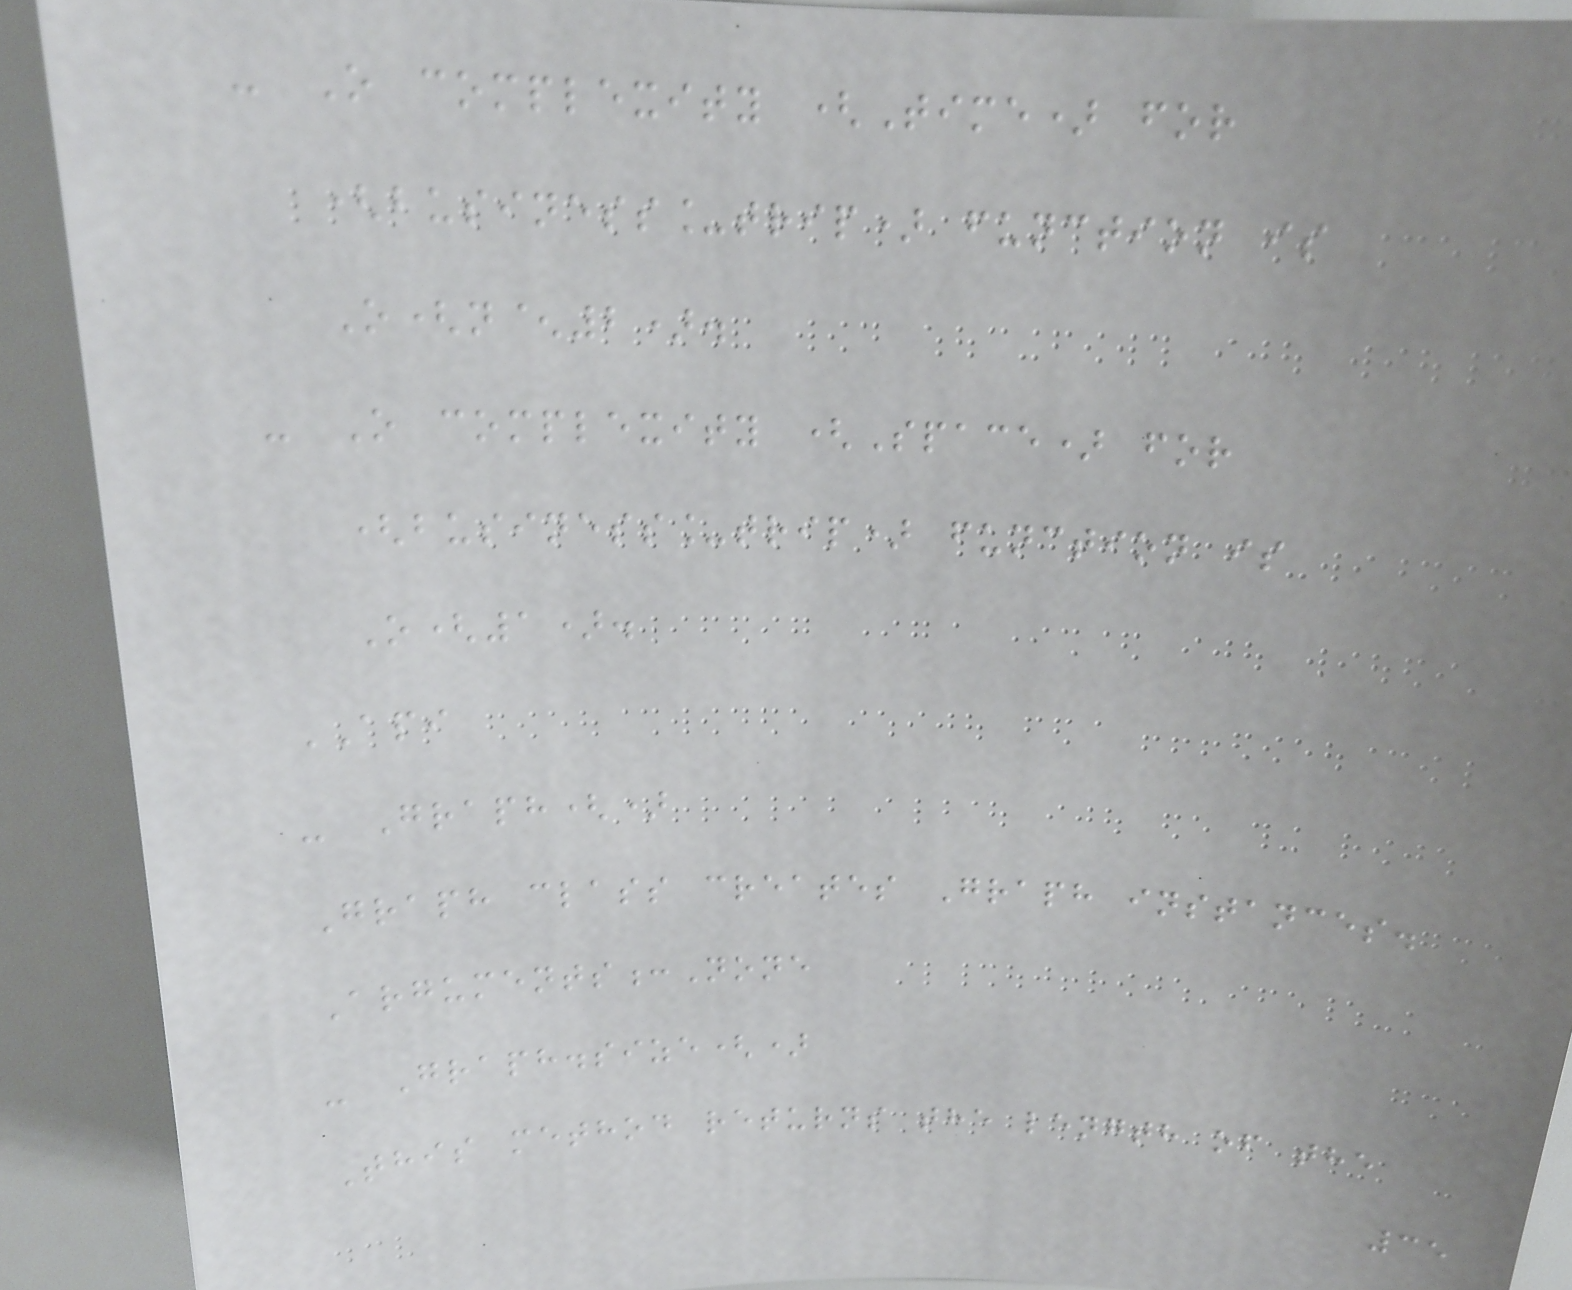- O complexity (Time) for
(business_trip) function is
O(n^2).
- O complexity (Space) for
(business_trip) function is
O(1).
API
- Graph()
Graph class creates Graph instances.
Arguments:None
- Graph.size()
This method returns the length of the
35
